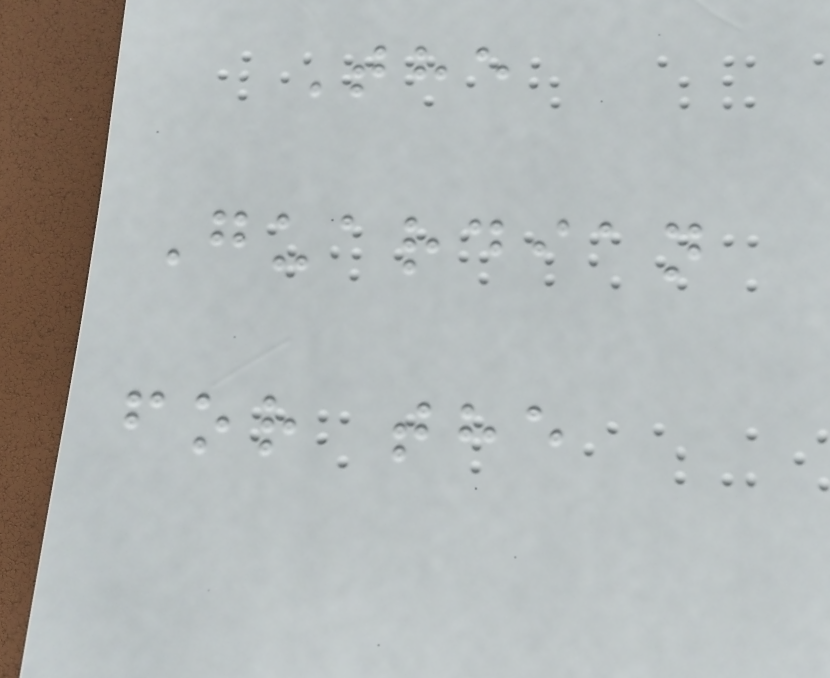The
Guardian
for the
